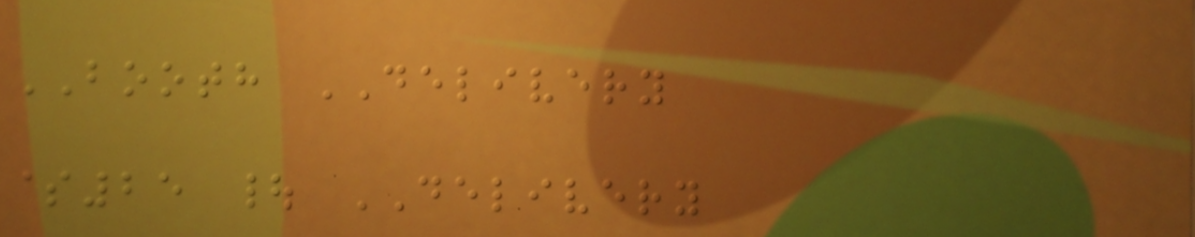BOOTH DELIVERY
$25 | DELIVERY
